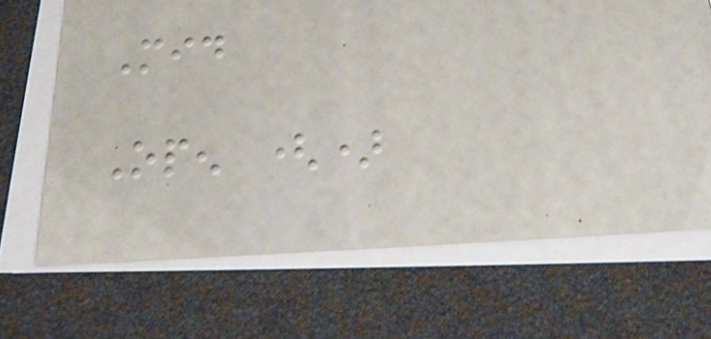Mid
Open ()
